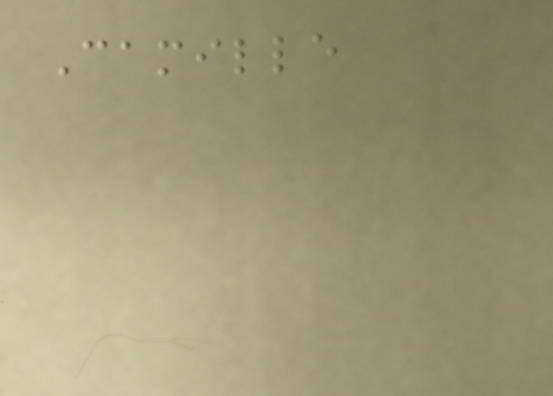Camille
